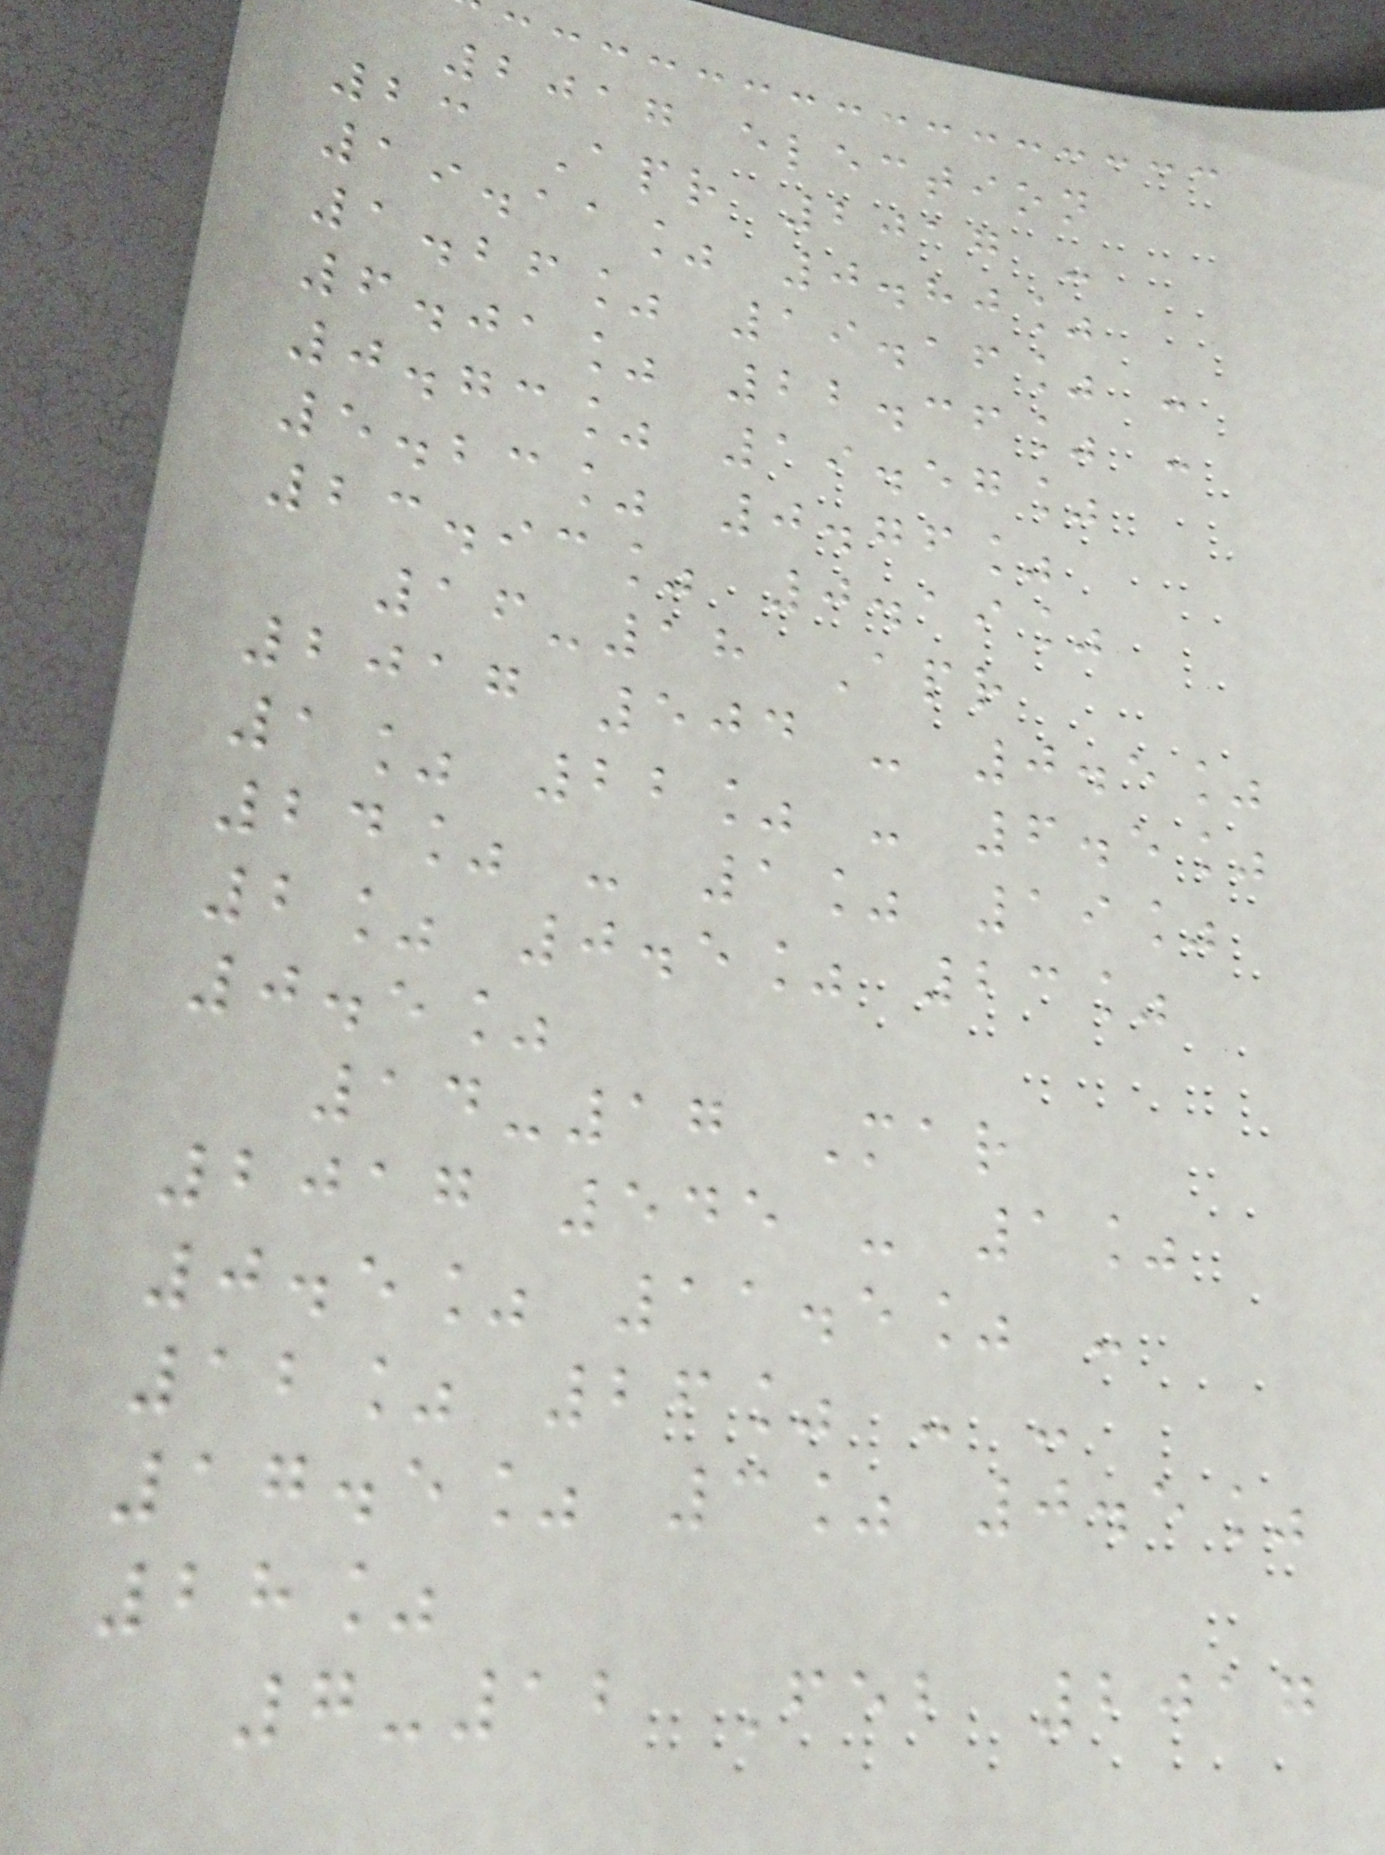2017 election
23 Apr 2017 -
19.11% 0.80%
1.26% 19.16% -
6.01% 22.36% -
0.73% 19.57%
5.23% 0.76%
23.93% 0.19%
16-18 Apr
2017 504 - 0.5%
1% 22% - 6.5%
24% - 1% 19%
2% 0.5% 23%
0.5%
14-17 Mar
2017 545 - 1%
0.5% 11.5% -
12% 26% - -
17.5% 3% 0.5%
28%
7-12 Feb 2017
